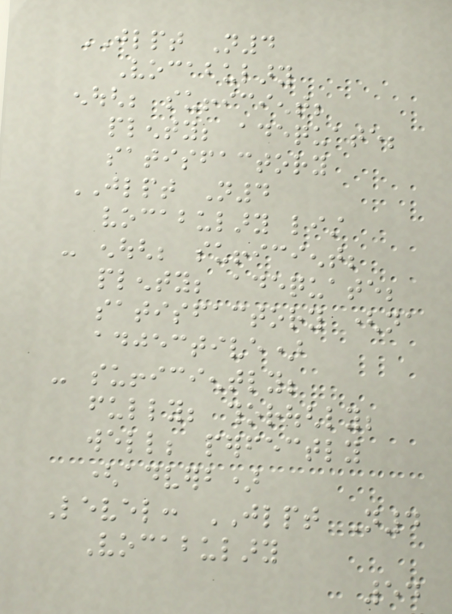JLPT N4
Vocabulary
enough; sufficient;
plenty; adequate;
satisfactory
JLPT N4
vocabulary list
- enough; sufficient;
plenty; adequate;
satisfactory (na
adjective)
- sufficiently;
fully; thoroughly;
well; perfectly
(adverb)
Level: JLPT N4
Vocabulary
54
